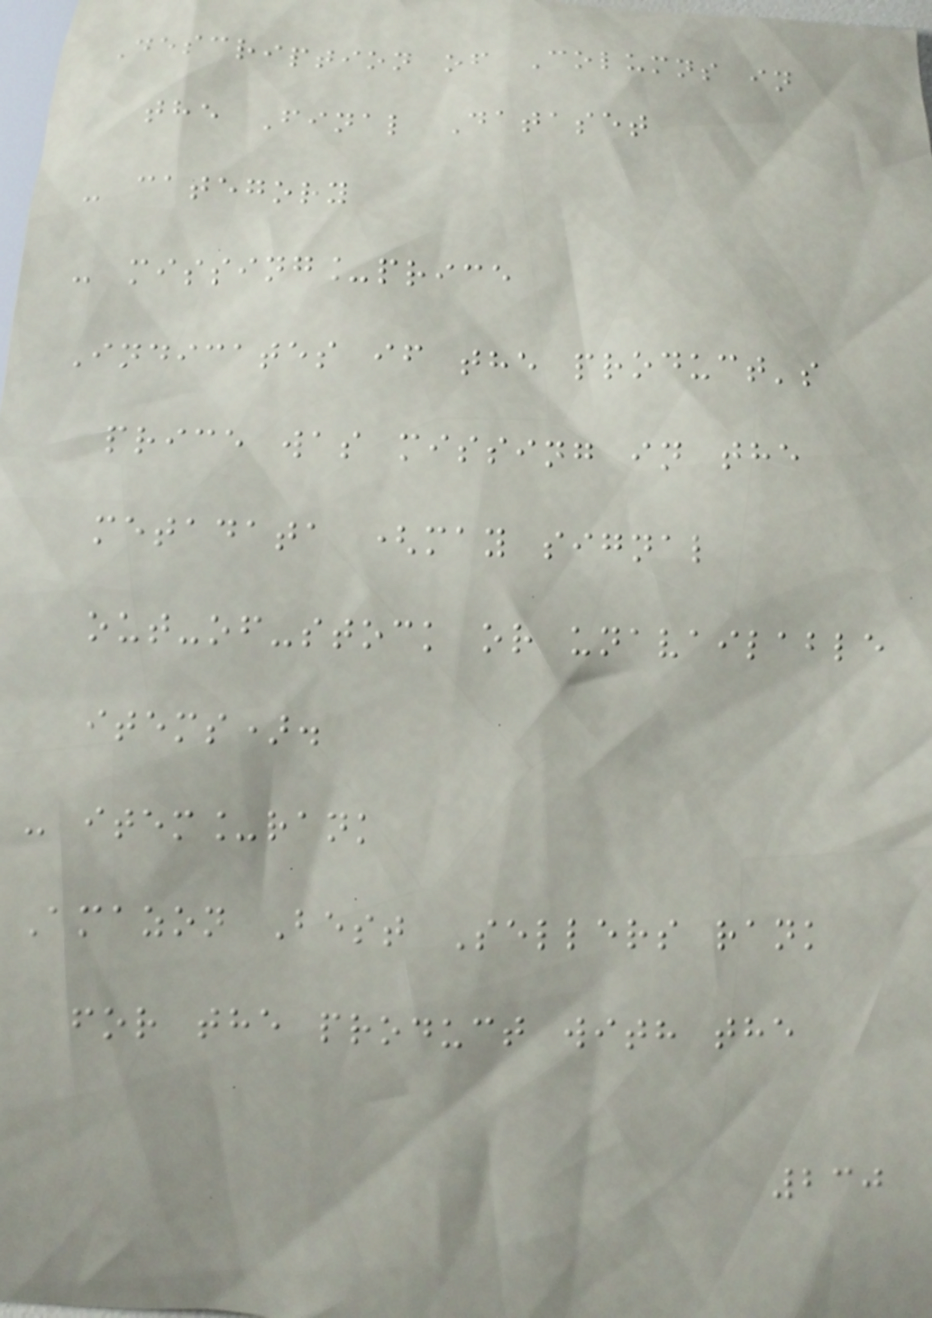Description of Columns in
the Final Dataset
- category
- missing_price
Indicates if the product's
price was missing in the
metadata (may signal
out-of-stock or unavailable
items).
- item_rank
Amazon Best Sellers rank
for the product with the
230
